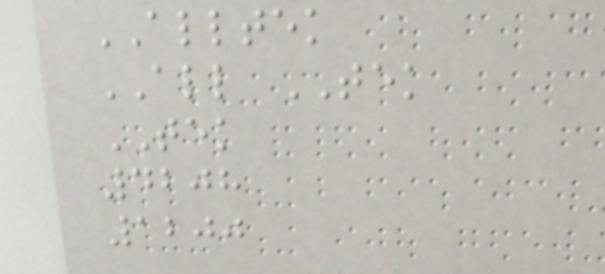ALLTEK
ALL TEK
TEK
4208
1200
